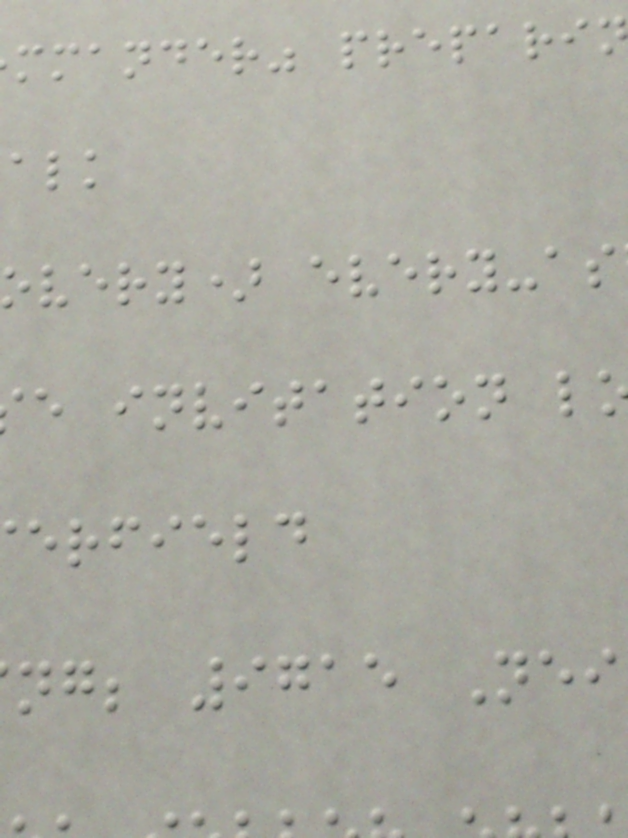mmander" prepari
overy) every-as
e invitation l
erfield
ng; 9715 Nei
